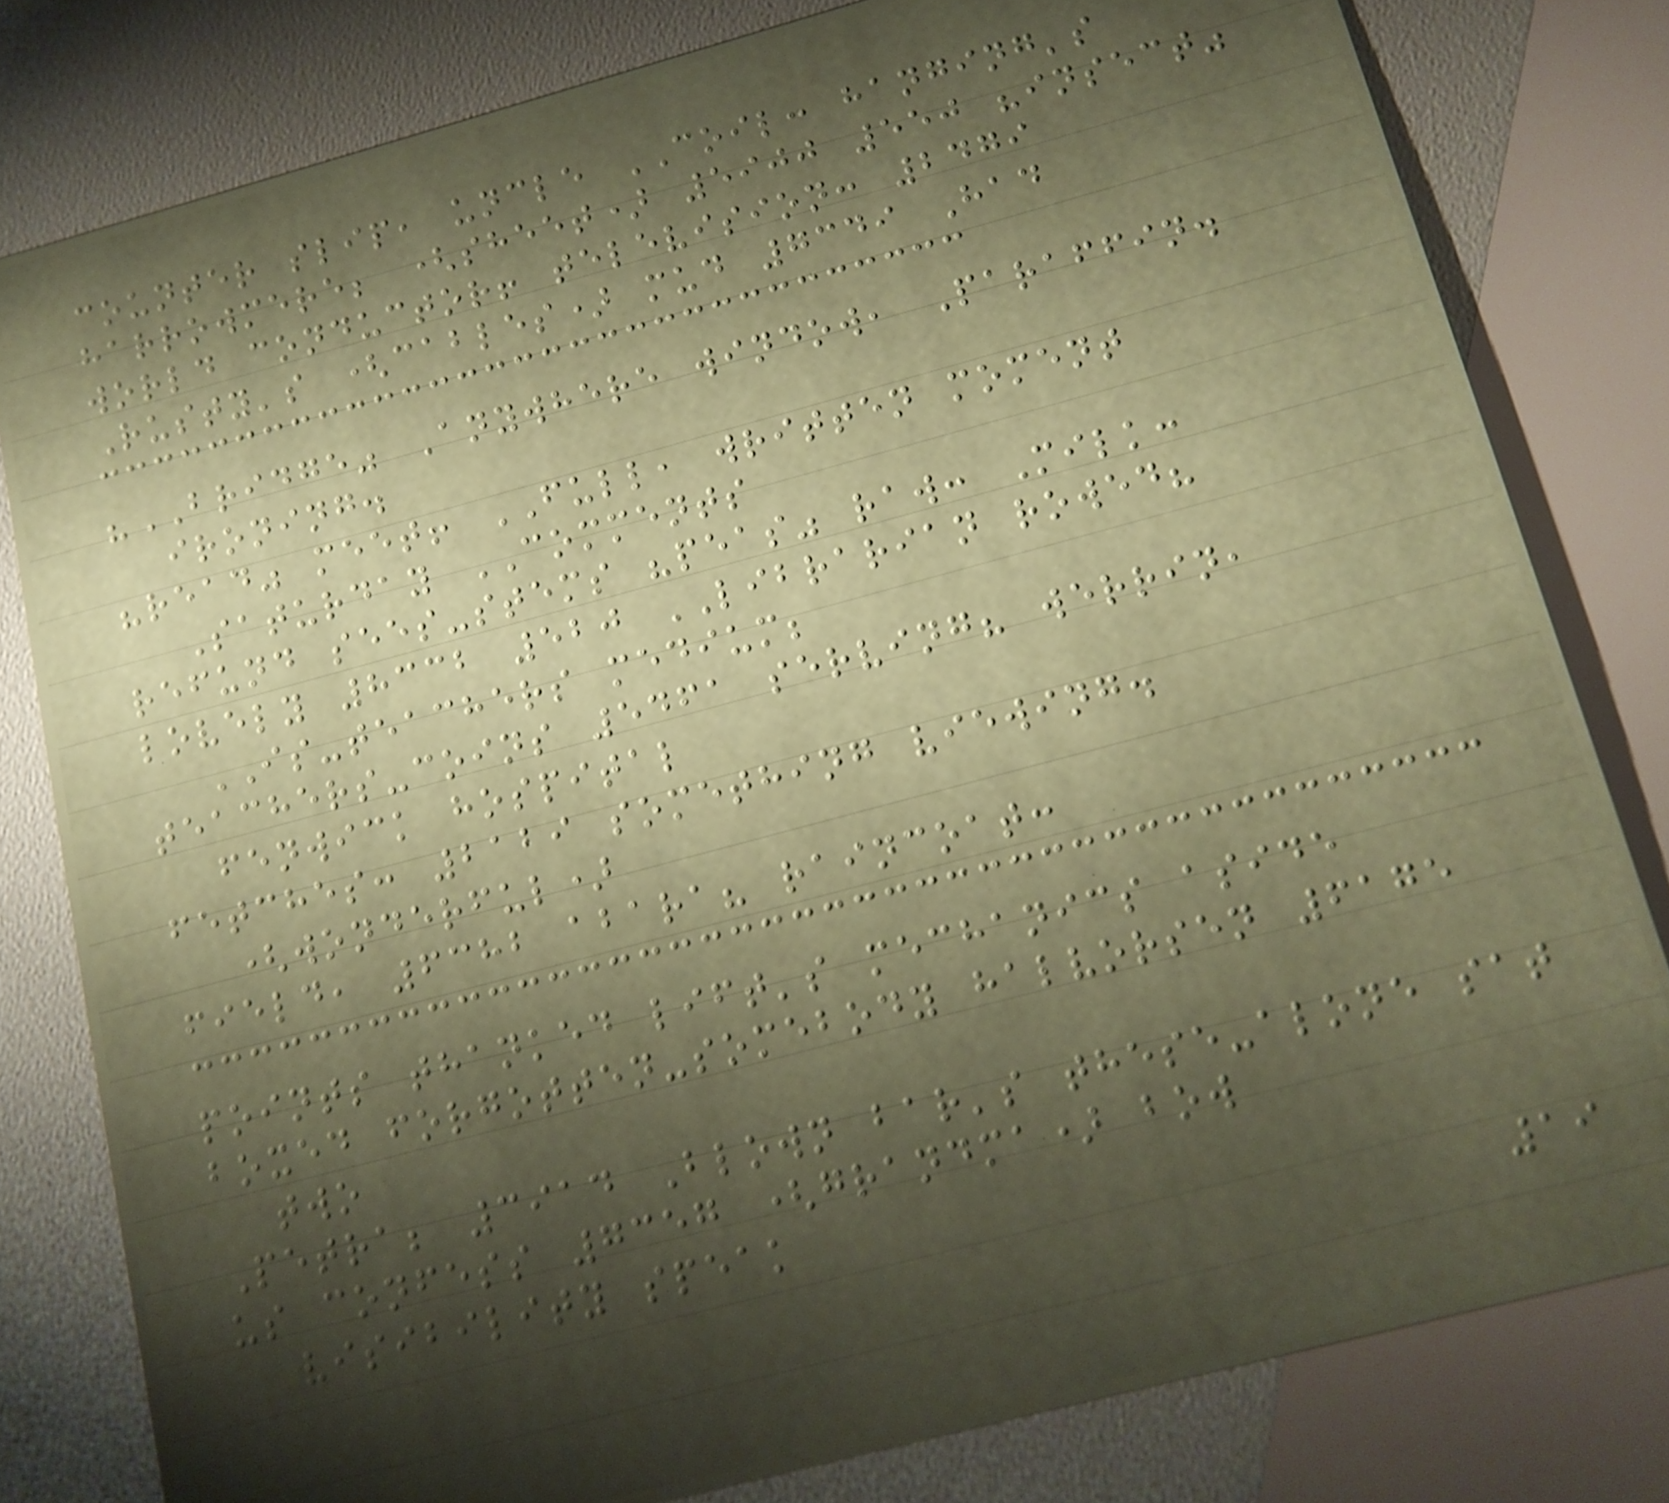counter slip, uncle COIL: hanging's
harrowmere; (sheet) 5900 550 "insect"
world conductor! television: 2479
Rusty's (cables) mud 7349 Had
"BRIDGE" Anywhere window, Paraffin.
ironing.
"read" meet! FULL, written moment
Saturday COMMENTS
refund sees-stems "peas" raw: Milk:
lovely 8332 520 LIBRARIAN rowed?
IS-teachers medium;
teachers-coins 5461 serving? werrin,
fenwick hospital
fetches: 2129 something viewing.
(wonderful)
field, 6382 abara? raincoat:
points thanked lift's mechanics aside
boxed forgotten-somebody halvorsen 6175
two
Petra; 3914 Blown bar's these-alone sat
us confess 7357 (grandma) bow
visibility speak
19
